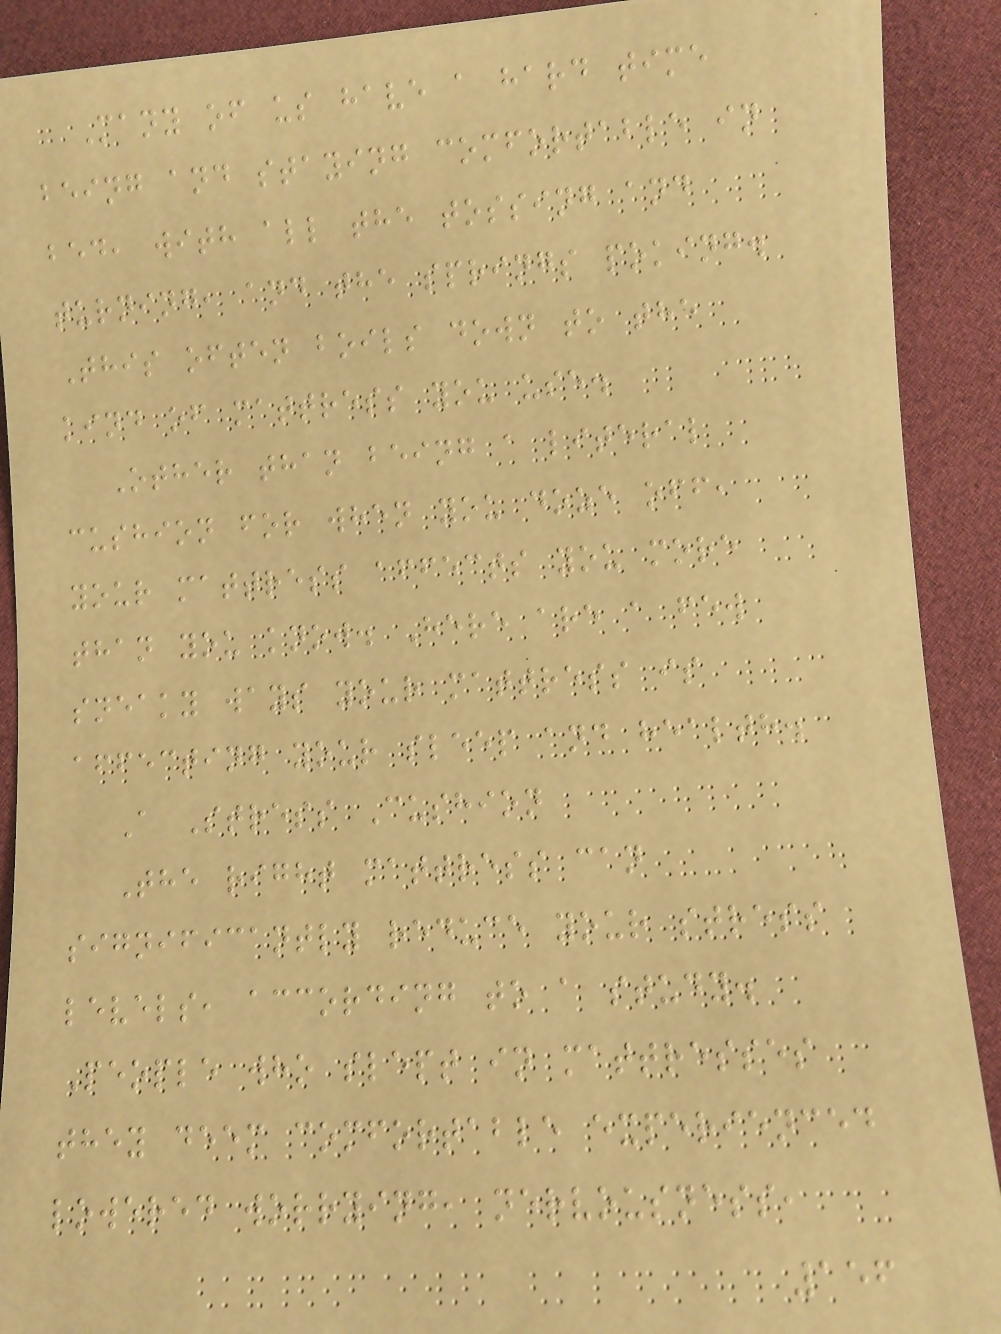Many of us have a hard time
being and staying comfortable in
bed, with all the tossing and
turning, and the springs poking.
This often boils down to the
kind of mattress you use.
Other than being a literal
cushion for when you doze off,
your mattress affects you more
than you know. Here are a few
sneaky ways your mattress is
affecting your sleep and health.
A Stress Cushion
The right mattress can
significantly reduce your stress
levels, according to a study.
People who slept in mattresses
they deem comfortable experienced
lowered worrying, nervousness,
156
